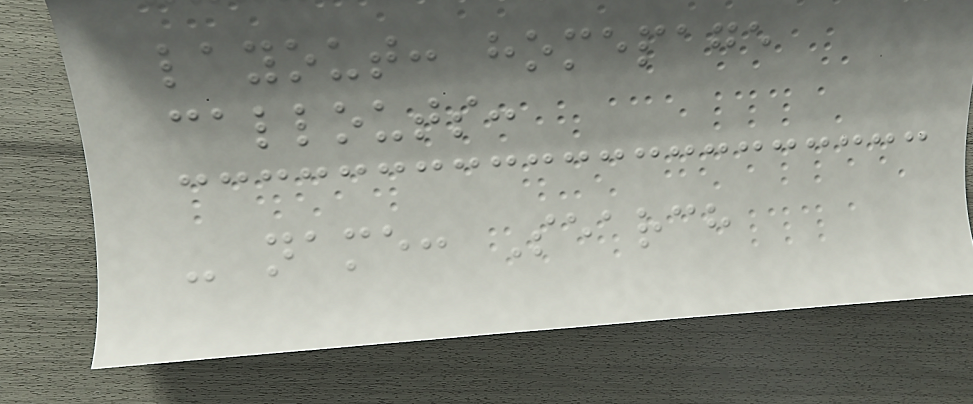layout: homepage
callouts:
- name: Search
